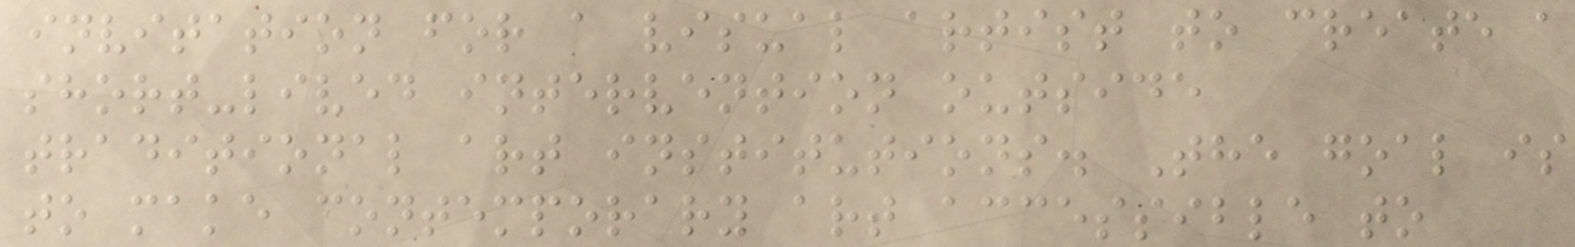invitation for a visual artist to create a
short-lived intervention outside
traditional art institutions. The goal is
to make contemporary art accessible to
